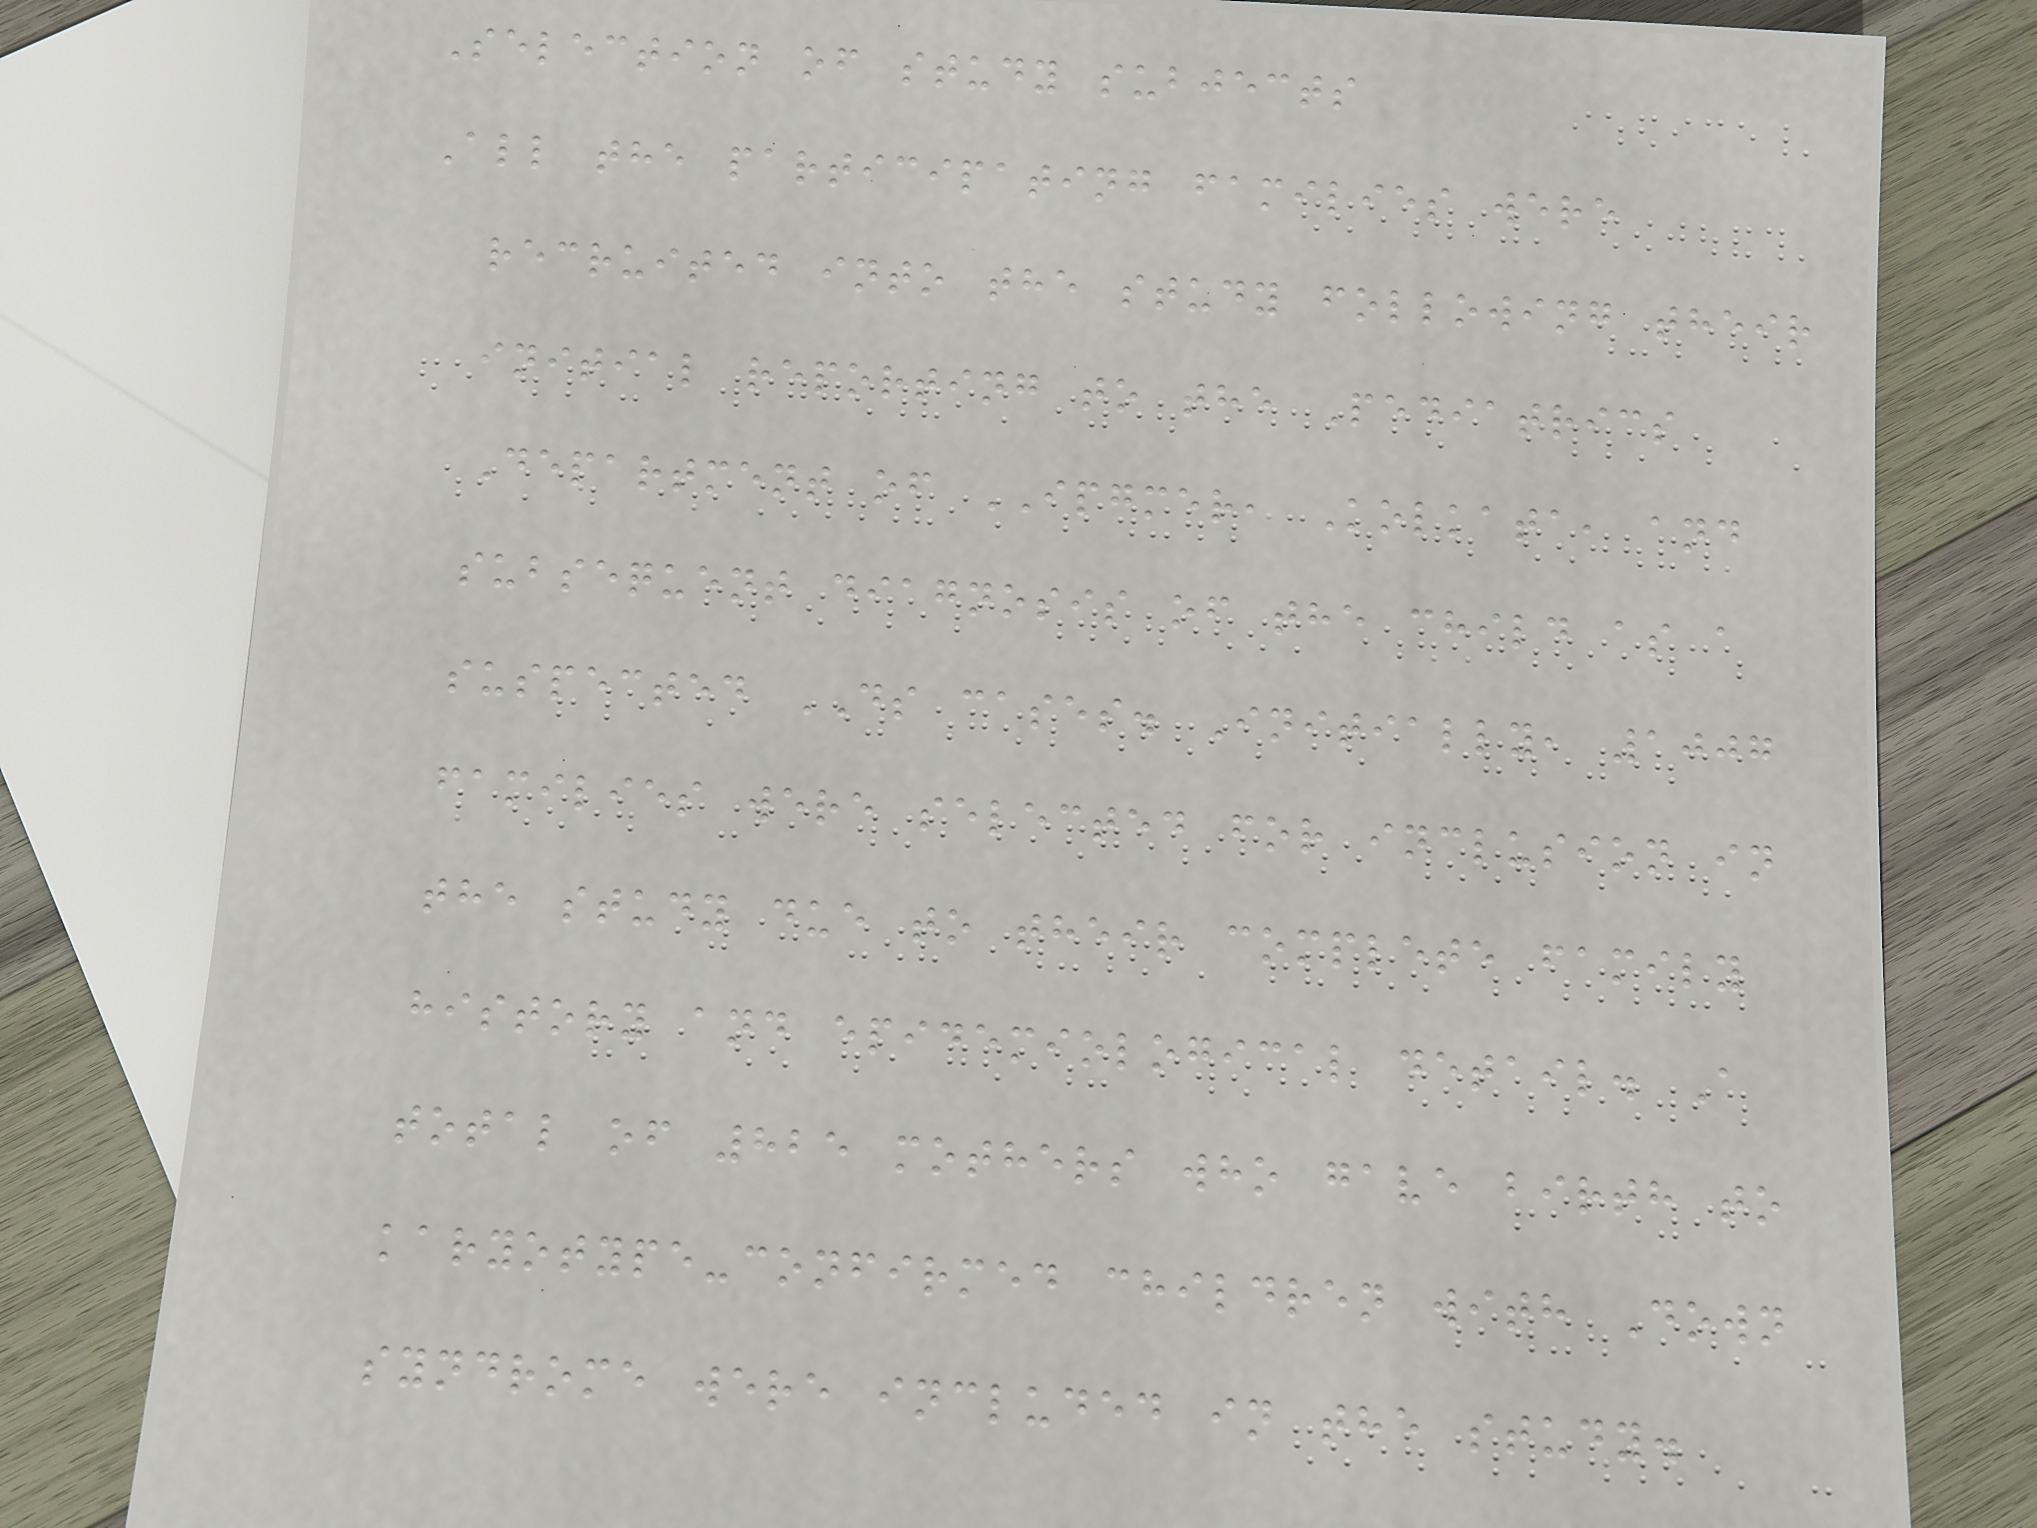Selection of study subjects
All the participating families were
recruited into the study following their
initial reporting to the Pediatrics
Department of IPGMER, Kolkata, and
subsequent diagnosis of the child as a
suspected DS cases. Initially, 1007
families were selected for inclusion in
the study due to their complete family
history and epidemiological detail. A
total of 825 mothers who gave birth to
karyotype-confirmed children with Down
syndrome were included in the study.
